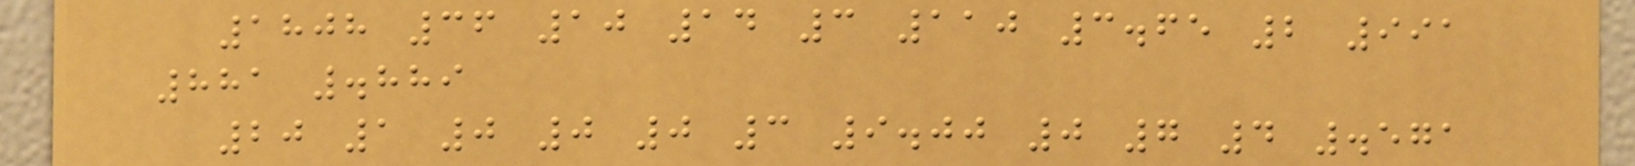1808 36 10 14 3 110 3.65 2 991
881 .889
20 1 0 0 0 3 9.00 0 7 4 .571
